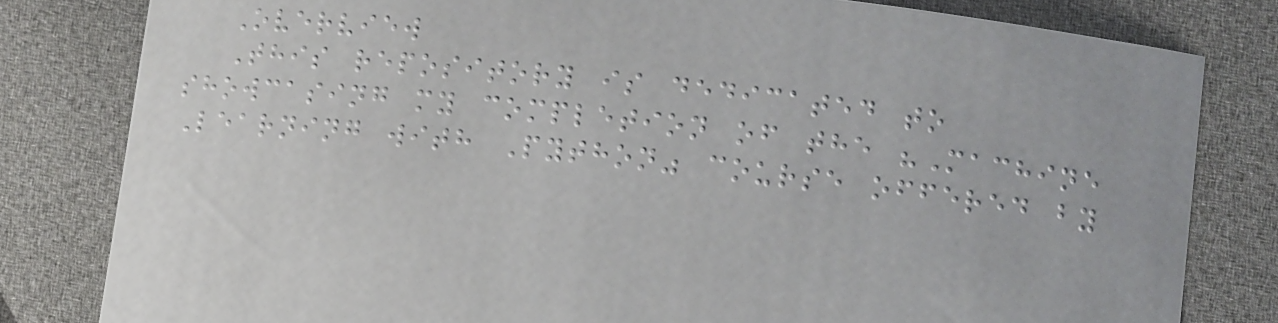Overview
This repository is dedicated to
showcasing my completion of the "Machine
Learning with Python" course offered by
